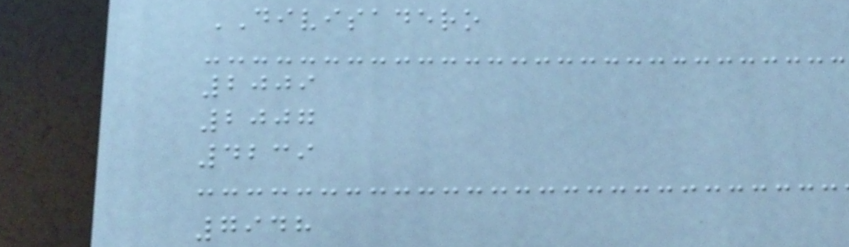DIVISADERO
2009
2007
4239
7948
